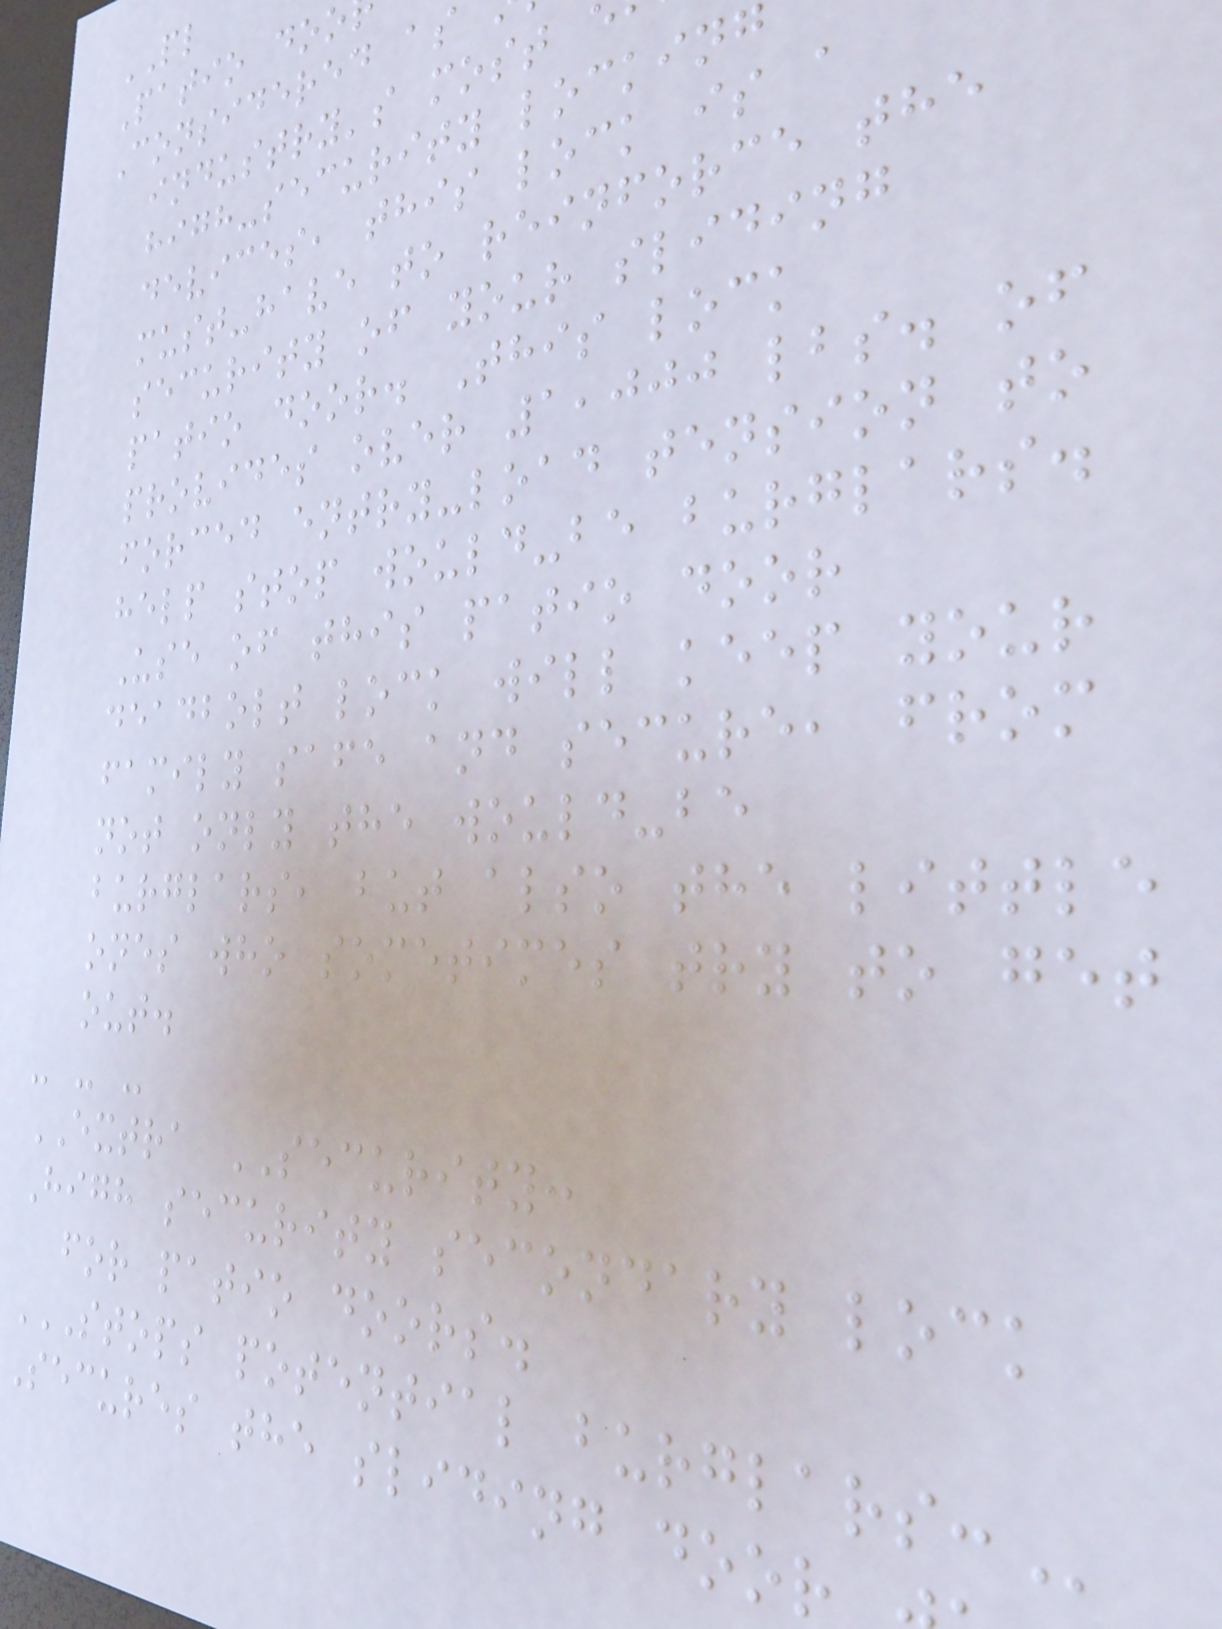PL
Patio doo
Considered as
industry's most
high-security locking
devices, this lock is a
must-have to reinforce the
security of your sliding
patio door. This lock
provides over 1,000 lbs. of
forced entry-load tension to
help stop would-be burglars.
Use of this patio door
deadbolt lock will keep your
family safe and secure, from
not only the would-be
burglars, but also the little
ones who sometimes try to get
out.
- - -
EXTRA SECURITY:
High security secondary lock
for patio doors.
STOPS POTENTIAL BURGLARS:
Secures the sliding door
